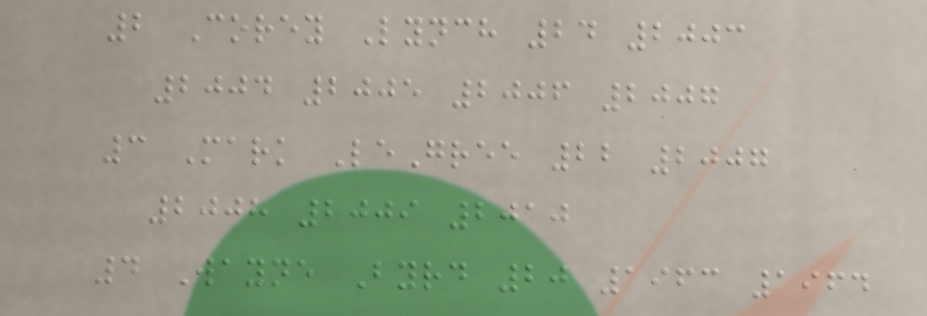2 Corey Lynch 24 2003
2004 2005 2006 2007
3 Mark LeGree 22 2007
2008 2009 2010
4 Wayne Byrd 20 1963 1964
